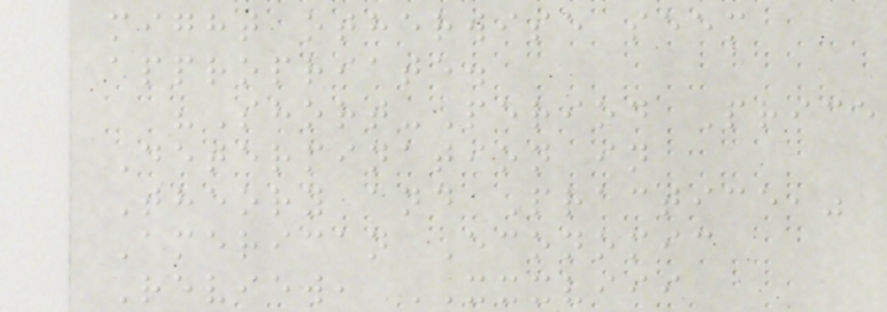might otherwise seem
appropriate.
"Short-Period Price
Determination in
Theory and Practice,"
American Economic
Review, XXXVIII
